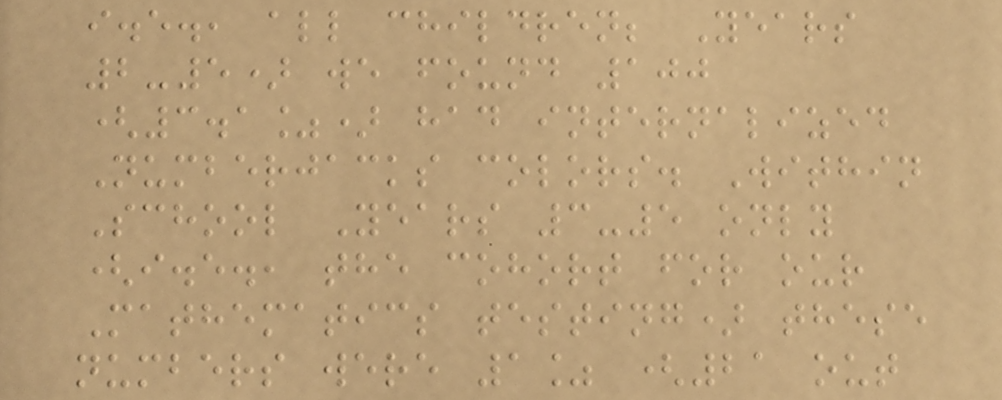i.e., all children; Years
2-5) we found 100
(3.1%) had internalized
Numberjacks colors. Within
School Years 3-5 only
(i.e., the cohort for our
Mathematics testing) these
numbers were 1% (21 out
